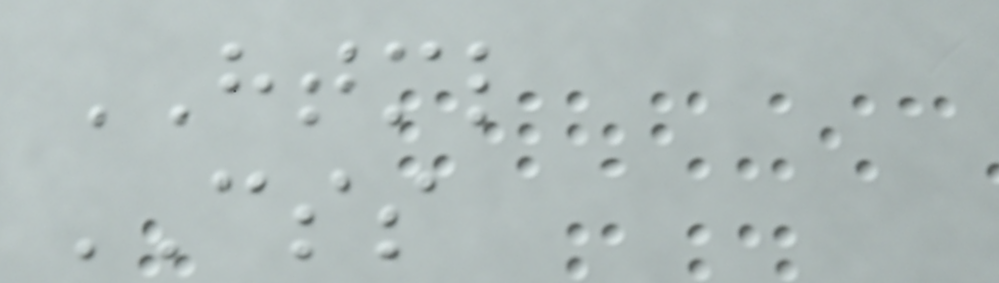HTML
CSS
